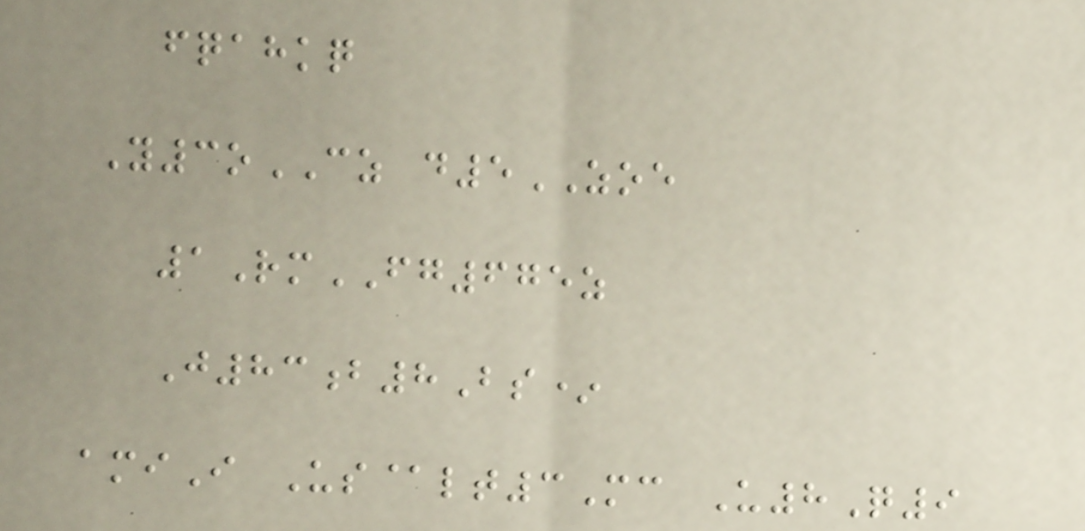fqahkq
Y3oCZ d5ZOE
1RmFG675z
J83b8Bs*
amiI Us@lt3Mc U8Q9
